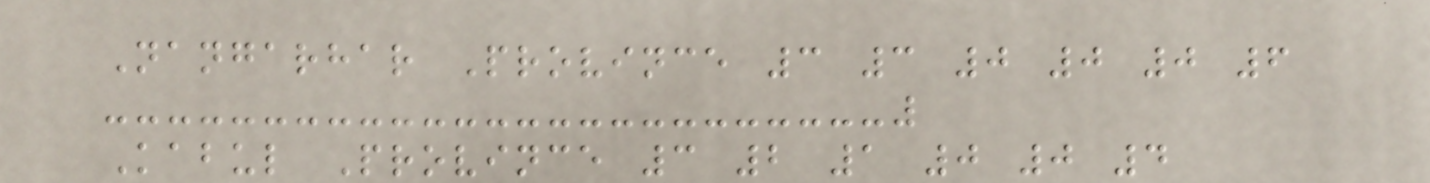Nangarhar Province 3 3 0 0 0 6
Kabul Province 3 2 1 0 0 4
